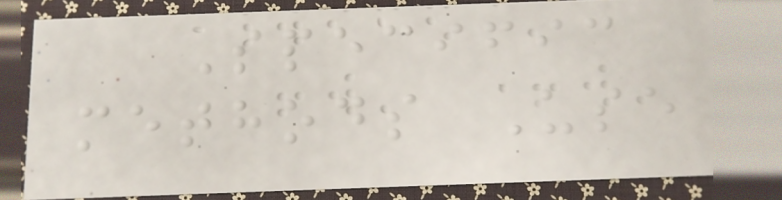Specific
methods Use
